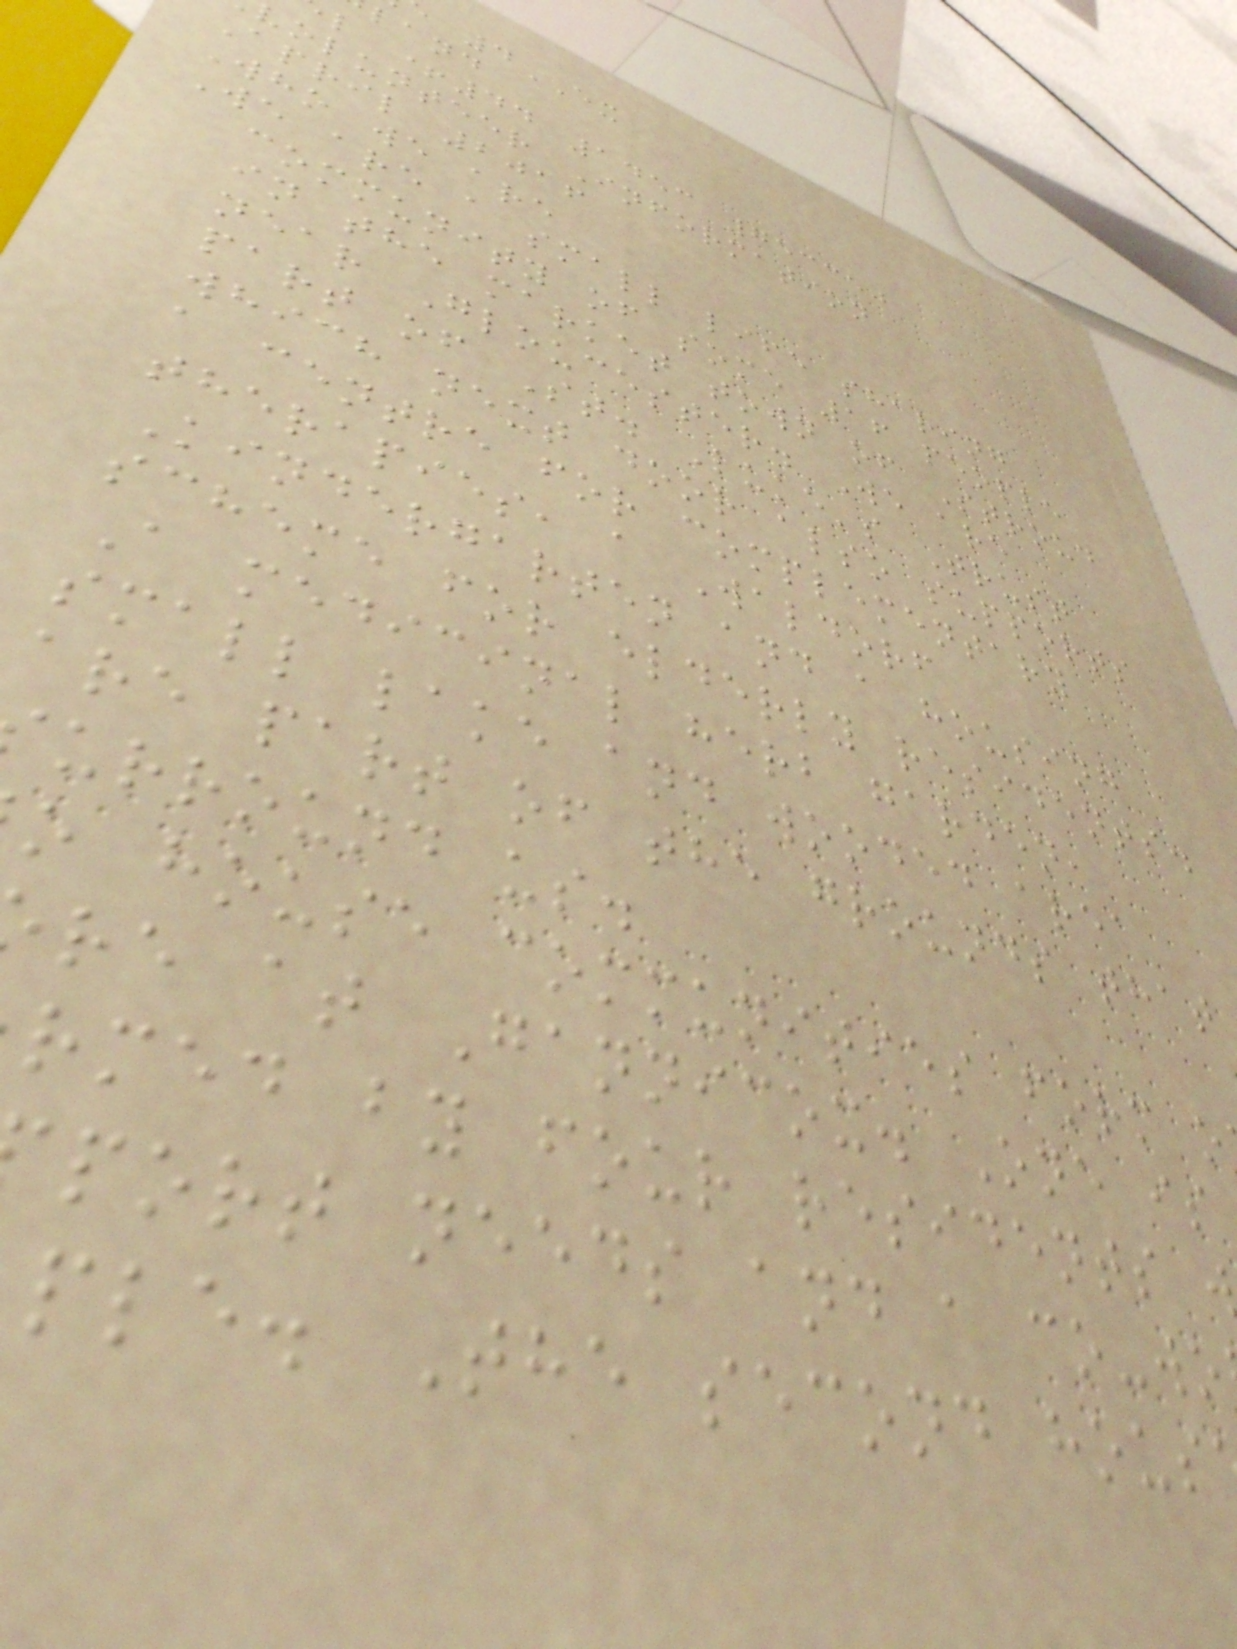4EX
land
l +44 1453 753350
volunteer Information
April 2016
Who we are
We are a small life sharing
community of some 16 people
in the market town of Stroud
near Gloucester. We are
part of St. Luke's Trust
which next door also supports
a centre for complementary
therapies, a Waldorf
Kindergarten and a housing
scheme for elderly residents.
A medicinal herb garden,
small lake and wooded area
are part of the grounds that
urround us.
o house communities form o
re at Gannicox. One is
rmed by four residents
port needs and a co-wo
ple. The second hous
